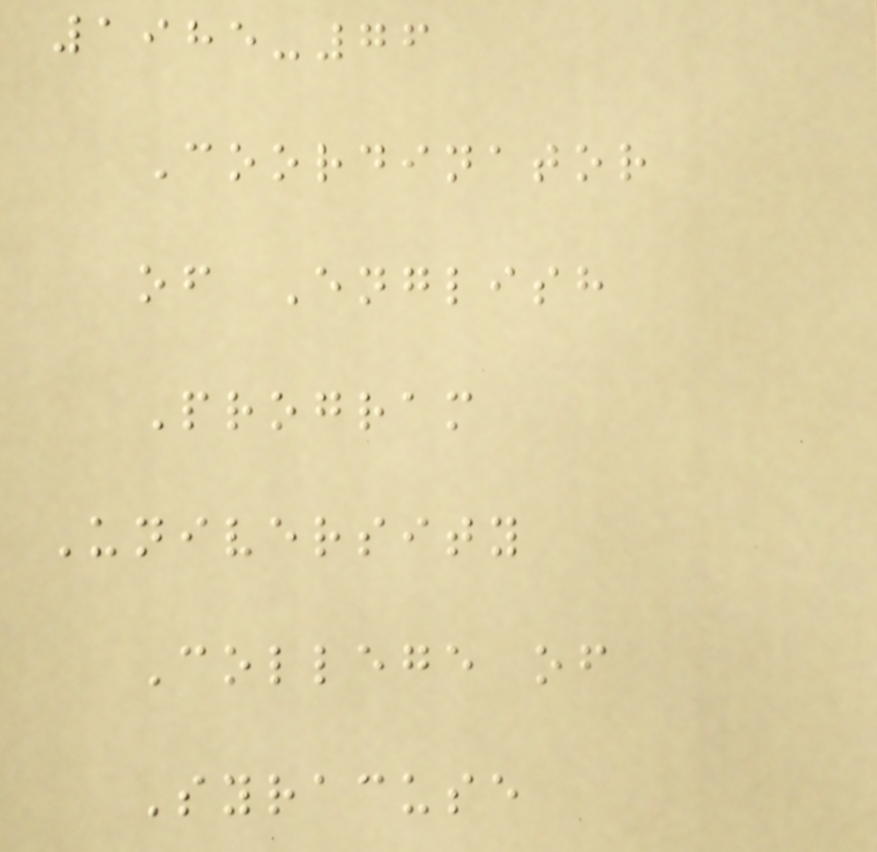1985-76
Coordinator
of English
Program
University
College of
Syracuse
